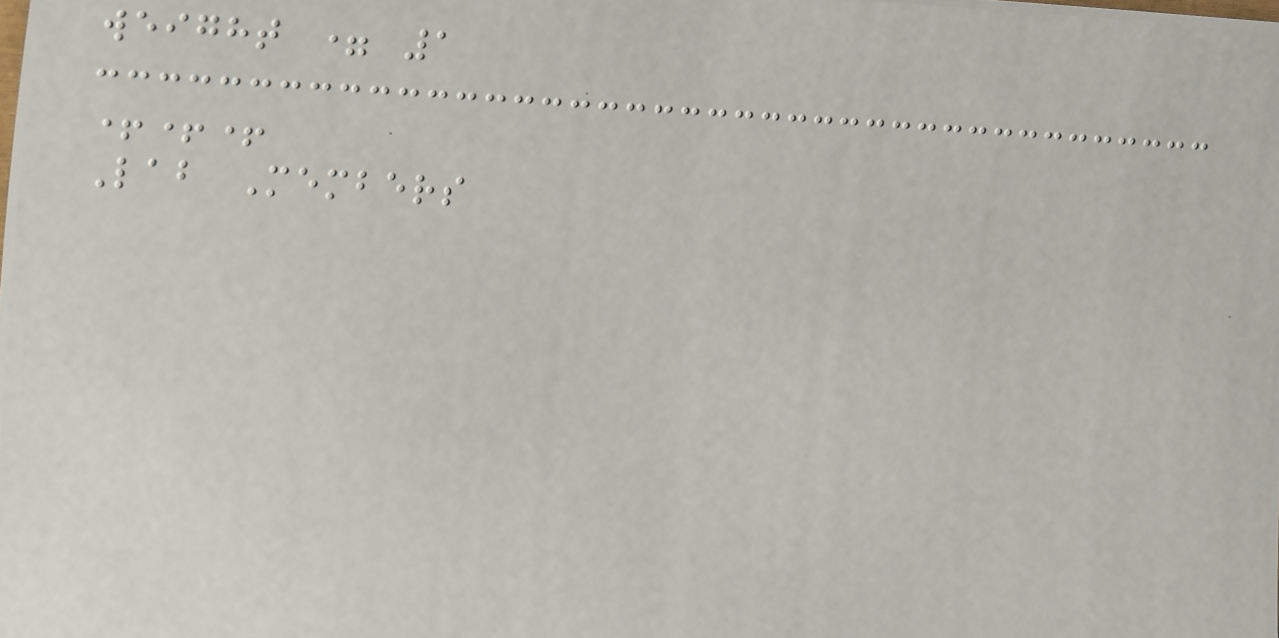weight = 1
+++
Lab Members
